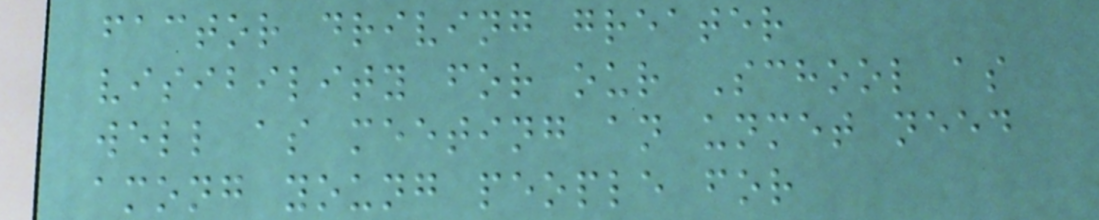factor driving greater
visibility for our School as
well as meeting an unmet need
among young people for
